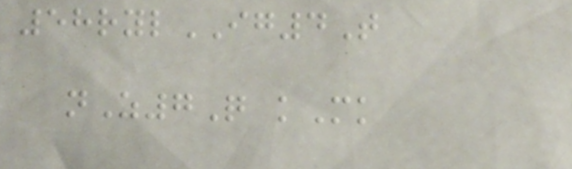58rylIG4T
nZ7Q kMk
